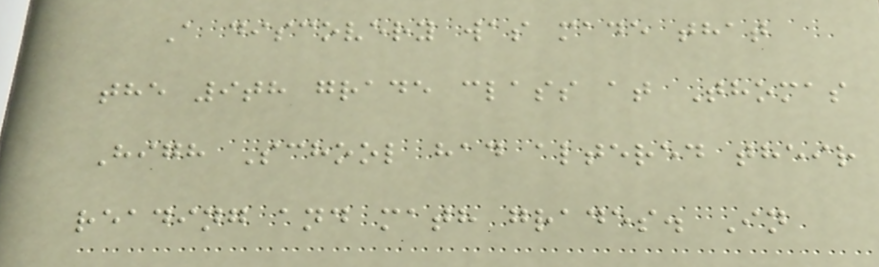A discovery was made that
the 9th grade class at Thomas
High School had altered their
reading and math grades. In
